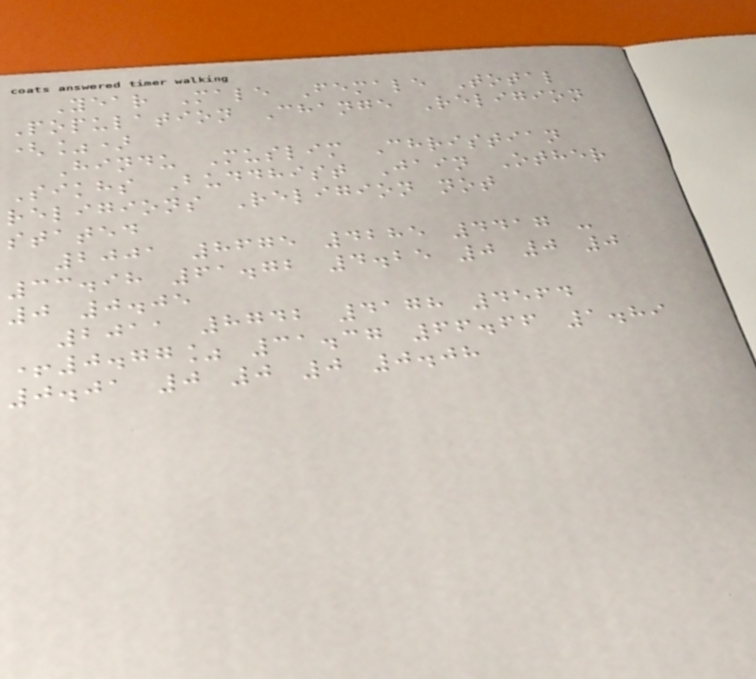Year Male Female Total
Population Change Religion
(%)
Hindu Muslim Christian
Sikhs Buddhist Jain Other
religions Religion not
stated
2001 8675 4285 4417 -
33.98 61.72 4.25 0 0 0
0 0.05
2011 8742 4178 4564
+0.77% 31.37 66.66 1.89
0.01 0 0 0 0.08
